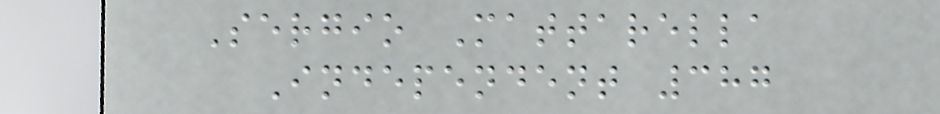Sergio Mattarella
Independent 387
